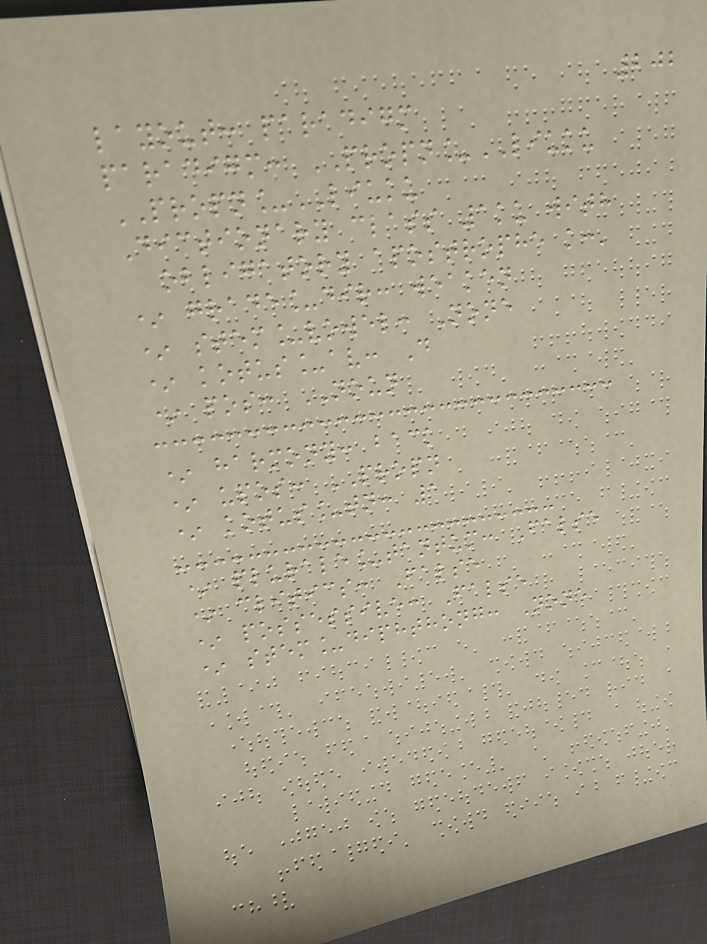202
layout: paradigm
paradigm: PROPN_LIUKU
PROPN_LIUKU
Dictionary class 1ku with
obligatory apostrophe k:'
* grade_dir: weaken
* stem_vowel: None
* kotus_av: D
* pos: NOUN
* harmony: back
* upos: PROPN
* kotus_tn: 1
* plurale_tantum: False
* clitics: False
* possessive: False
* stem_diphthong: None
